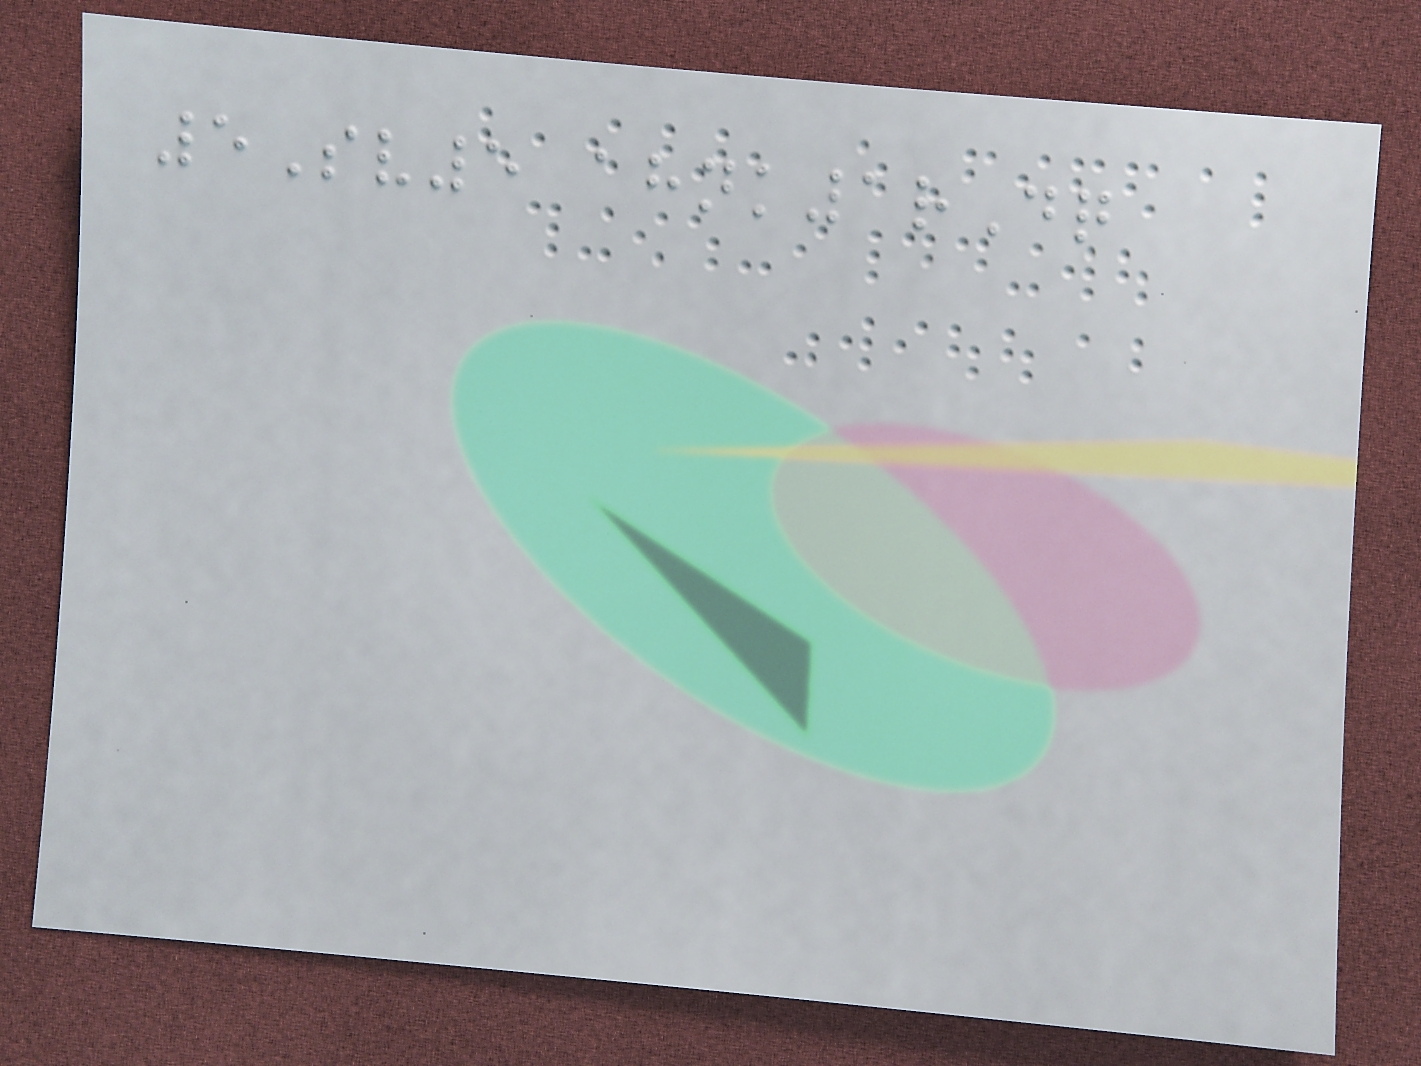5Sv5 ahnk1rDq
